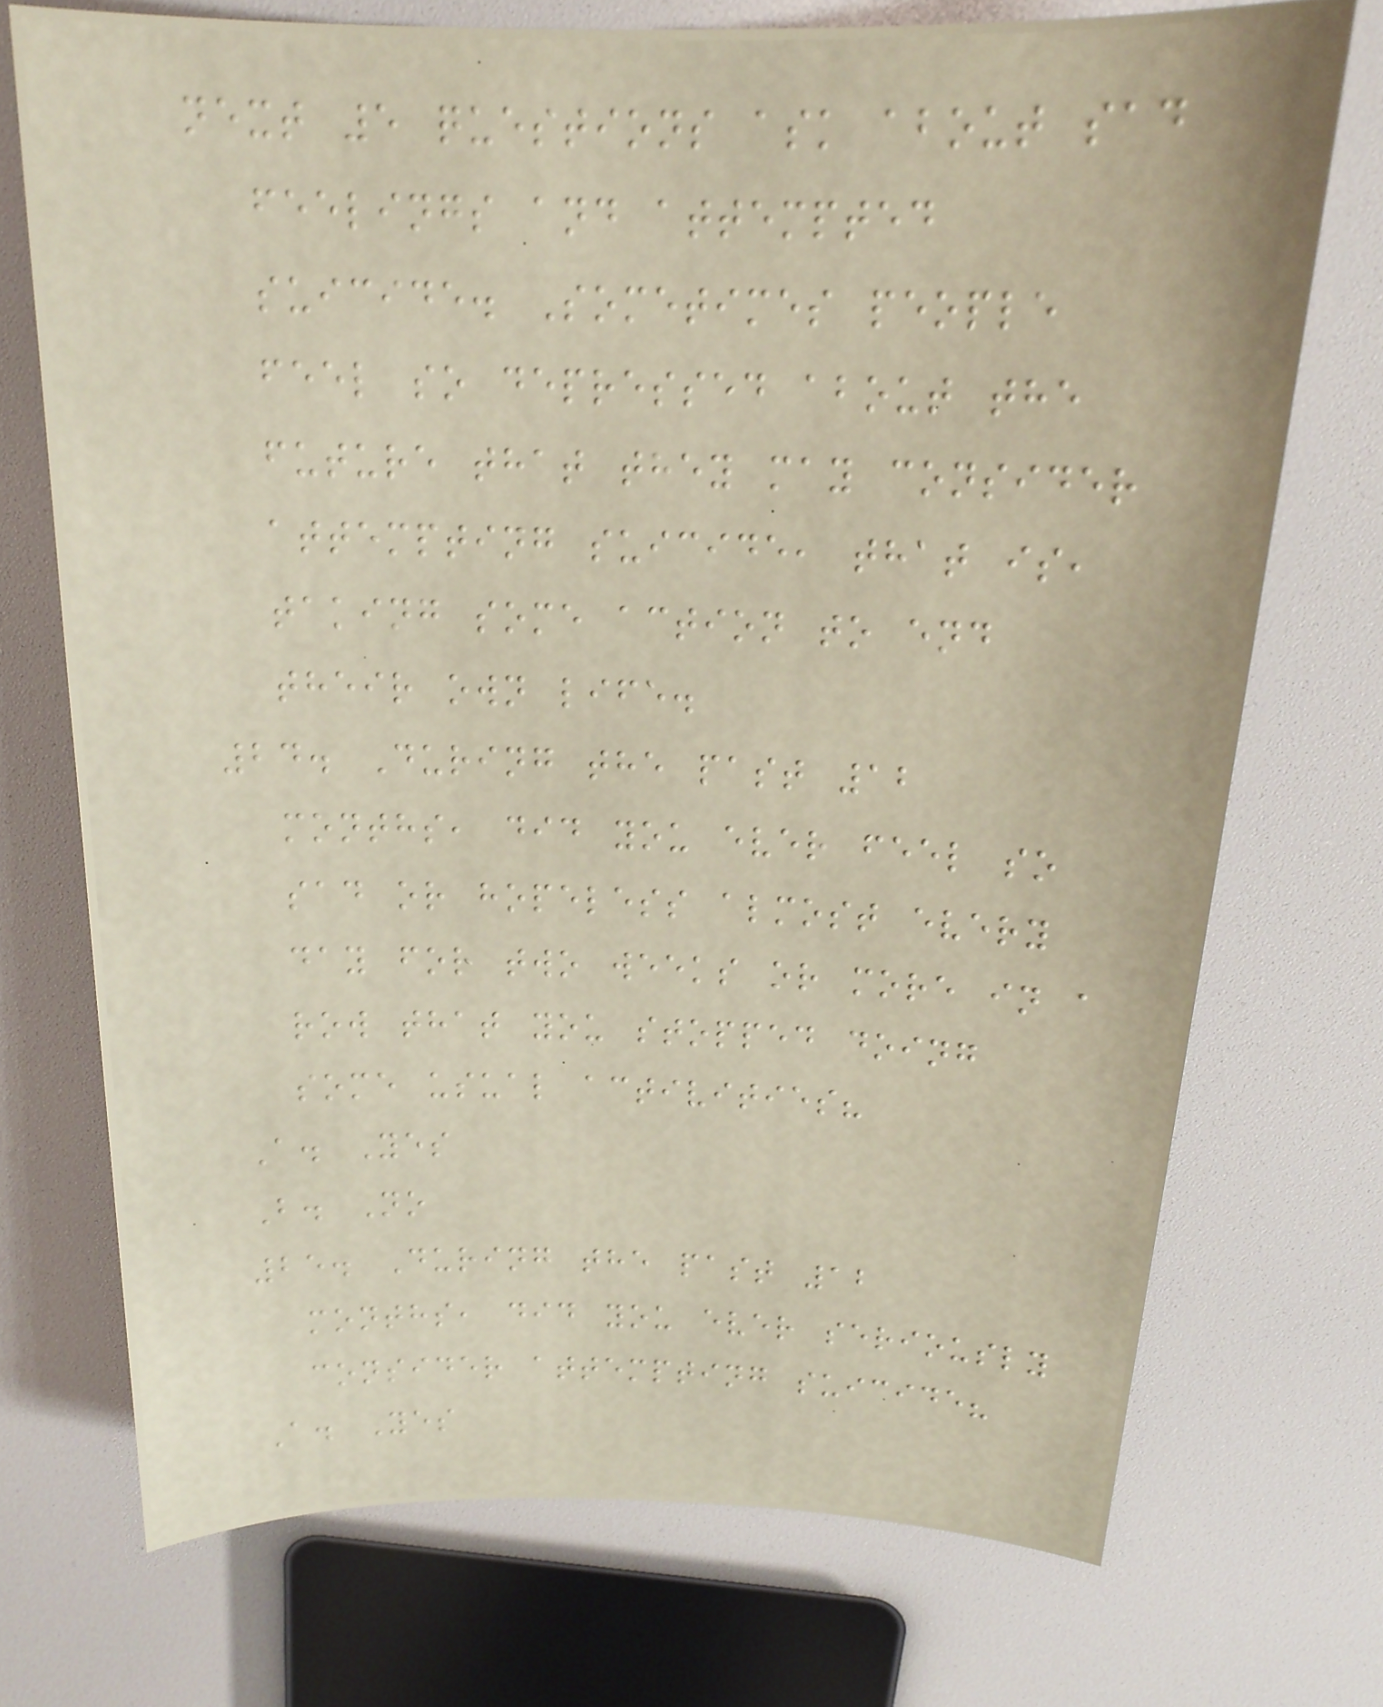next 5 questions ask about sad
feelings and attempted
suicide. Sometimes people
feel so depressed about the
future that they may consider
attempting suicide, that is,
taking some action to end
their own life.
24. During the past 12
months, did you ever feel so
sad or hopeless almost every
day for two weeks or more in a
row that you stopped doing
some usual activities?
A. Yes
B. No
25. During the past 12
months, did you ever seriously
consider attempting suicide?
A. Yes
